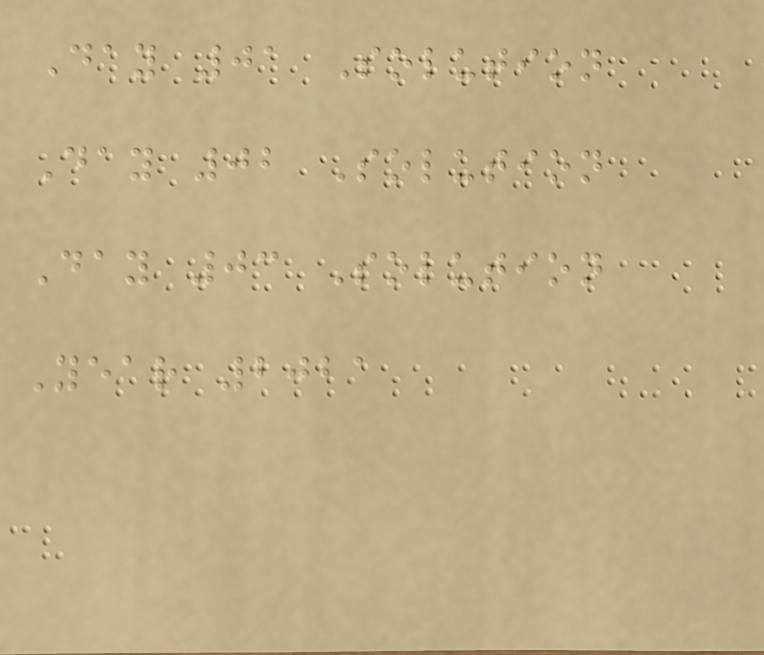Day 01 Solution
Day 02 Solution
Day 03 Solution
Year 2021
